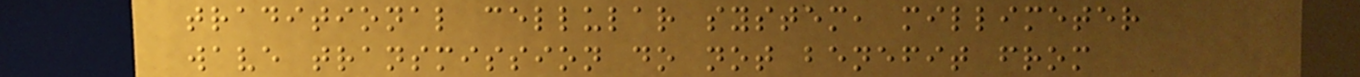traditional cellular system, millimeter
wave transmission do not benefit from
